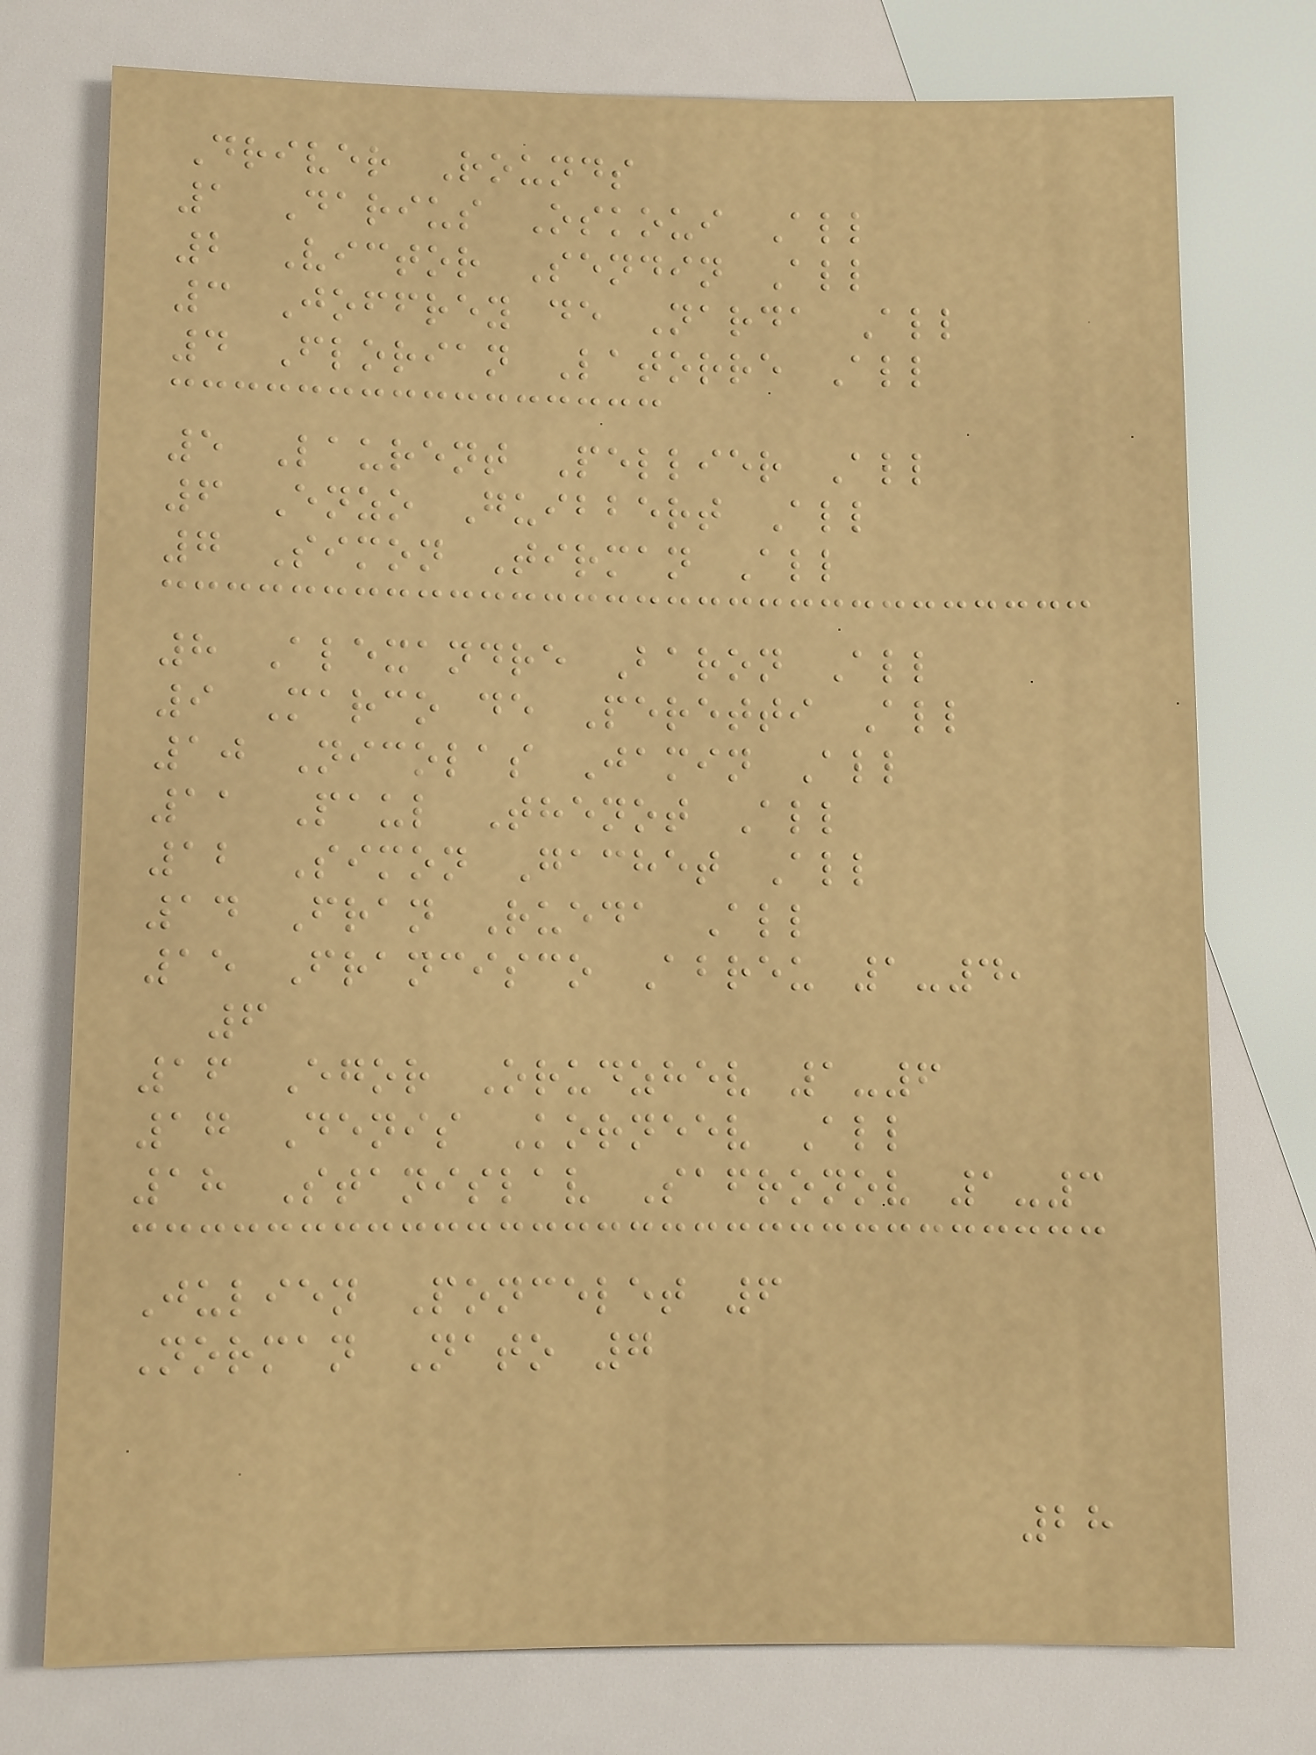Driver Rounds
1 Darius Oskoui All
2 Victor Sendin All
3 Joffrey de Narda All
4 Florian Latorre All
5 Laurent Pellier All
6 Enzo Guibbert All
7 Simon Tirman All
8 Alexandre Baron All
9 Marco de Peretti All
10 Nicolas Jamin All
11 Paul Thenot All
12 Simon Gachet All
14 Fran Rueda All
15 Francisco Abreu 1-4,
6
16 Egor Orudzhev 1-6
17 Denis Korneev All
18 Stanislav Safronov 1-3
Julien Poncelet 6
Norman Nato 7
28
